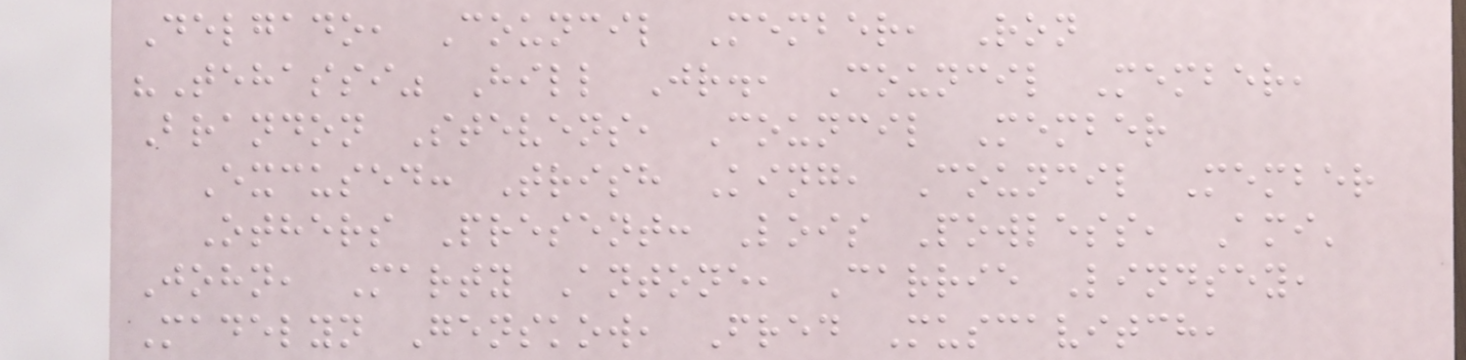Delgado, Council Member, Ron
"Tehassi" Hill Jr., Council Member,
Brandon Stevens, Council Member
Excused: Trish King, Council Member
Others Present: Lois Powless, Ami'
John, Marty Antone, Carrie Lindsey,
Madelyn Genskow, Fred Muscavitch,
